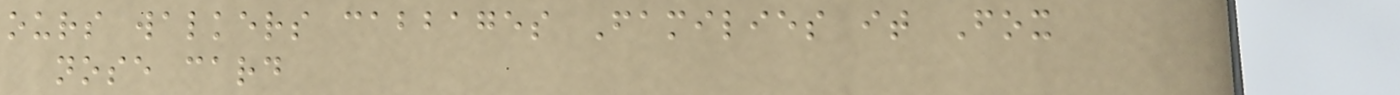ours walkers cabbages Families it Fox
nose card
